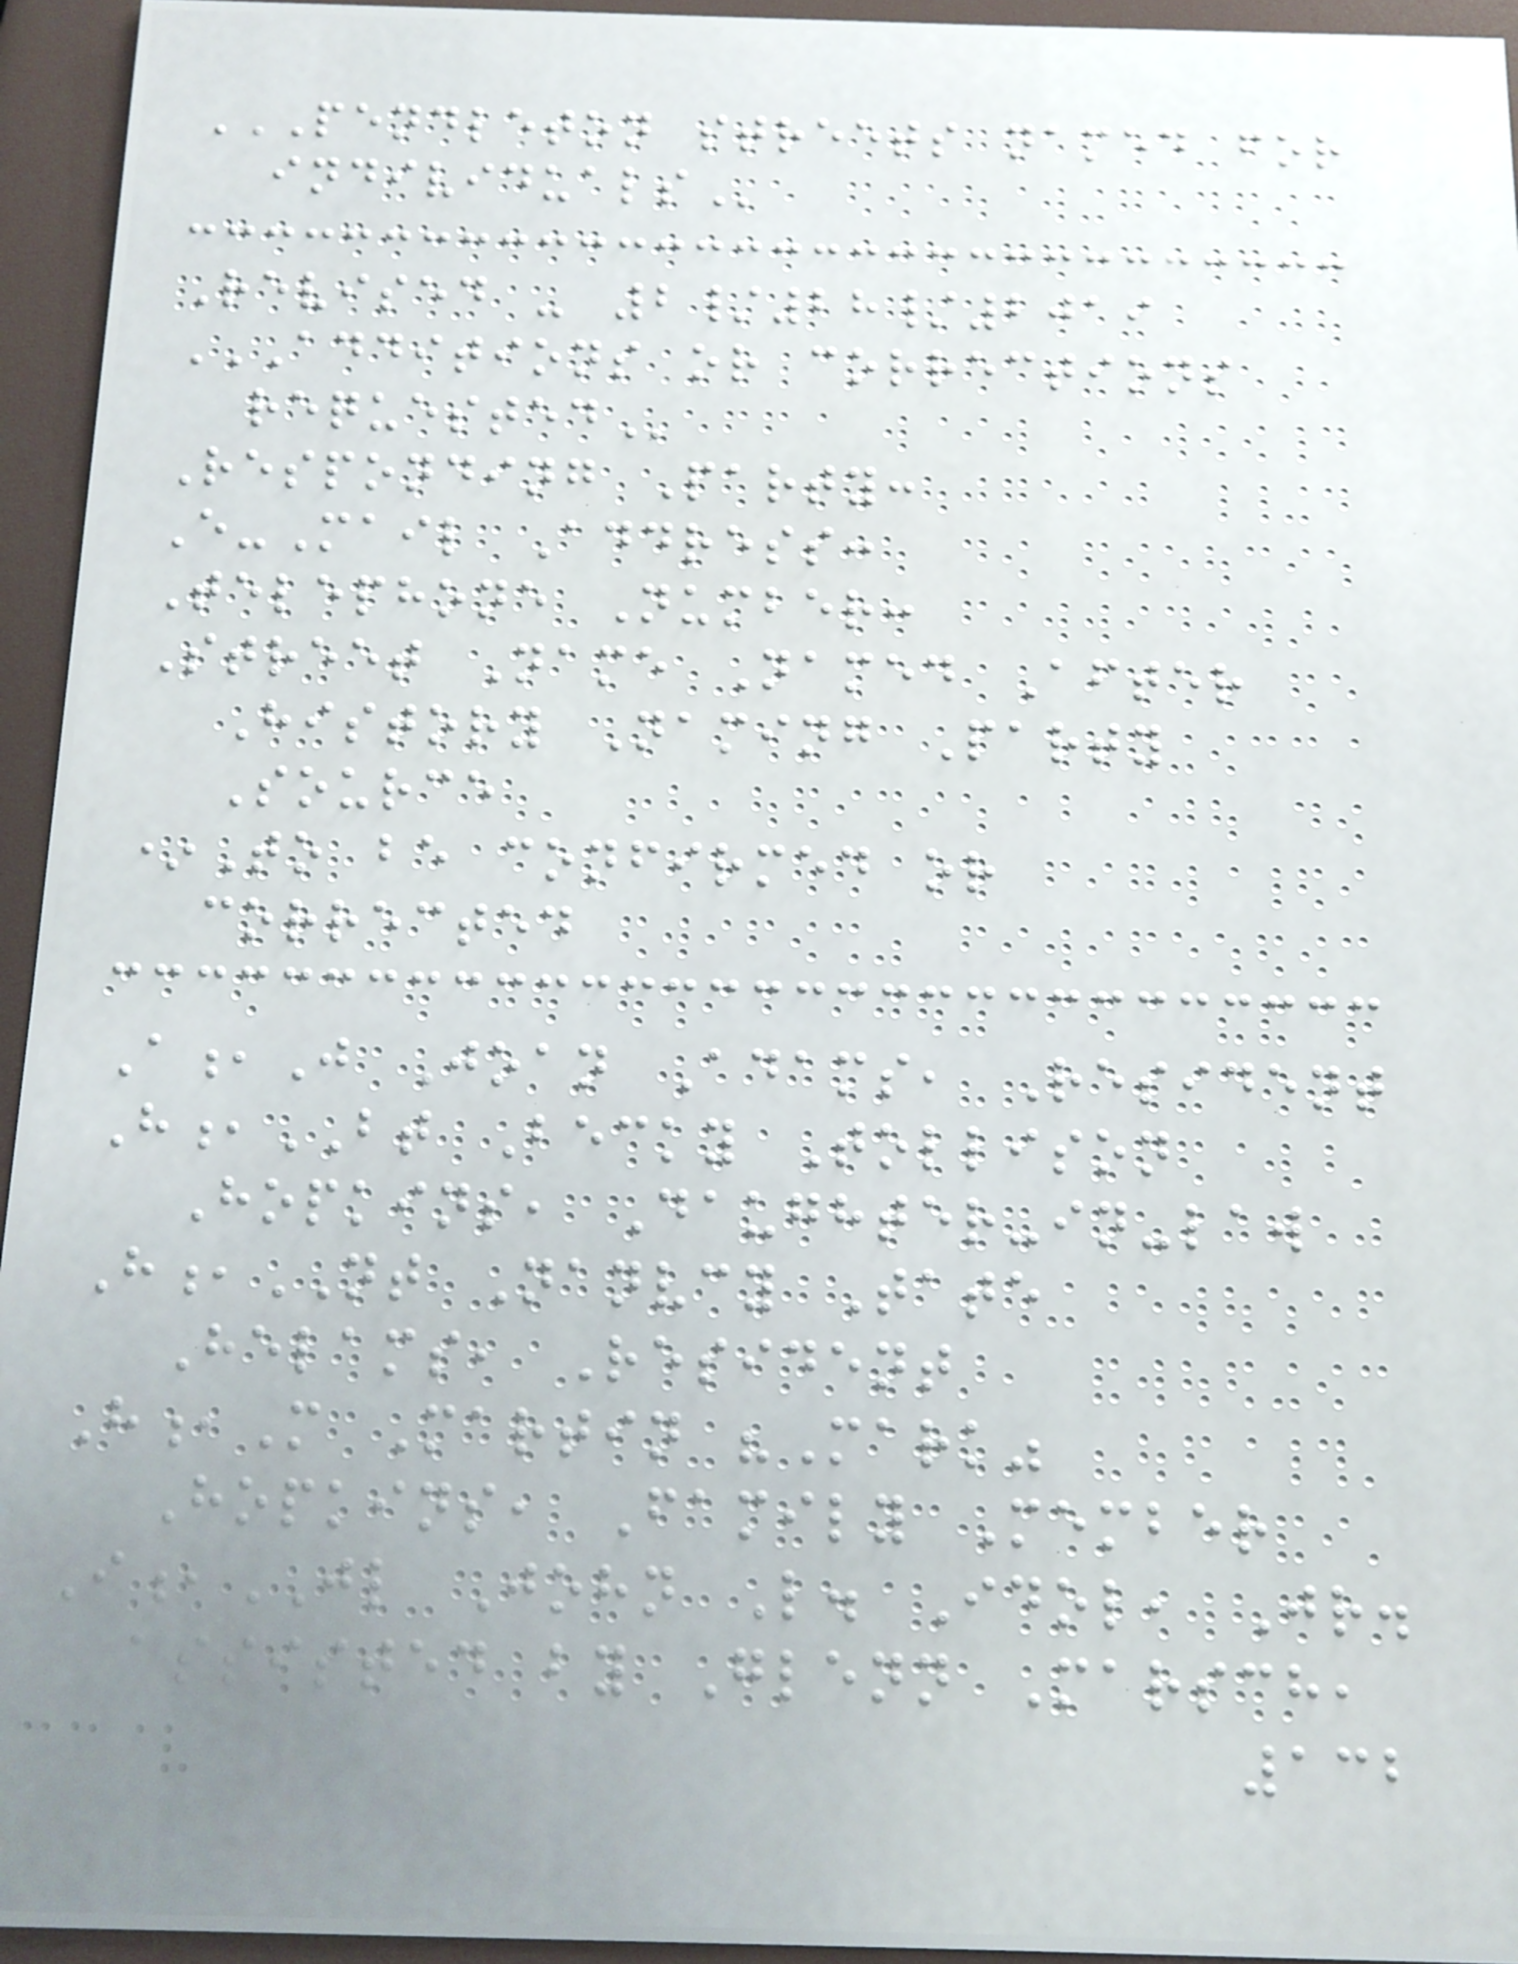PENDLETON STREETS NAMED FOR
INDIVIDUALS
Revised - 2/28/2019
ADDITIONS OR CORRECTIONS
REQUESTED
Responding Party:
E-Mail Address:
Telephone Number:
Street Name Named After
History Naming Party
Source
*To be confirmed or
corrected
A,J Joan Adams, Resident
H,BT Becky Tollison
Hopkins, Daughter-in-law
H,NT Nanvcy Tate
Helams, Resident
H,M Martin "Mark"
Hopkins, Family Member
I,JL John L. Idol, Jr.
assisted by Glenn Marsch,
132
